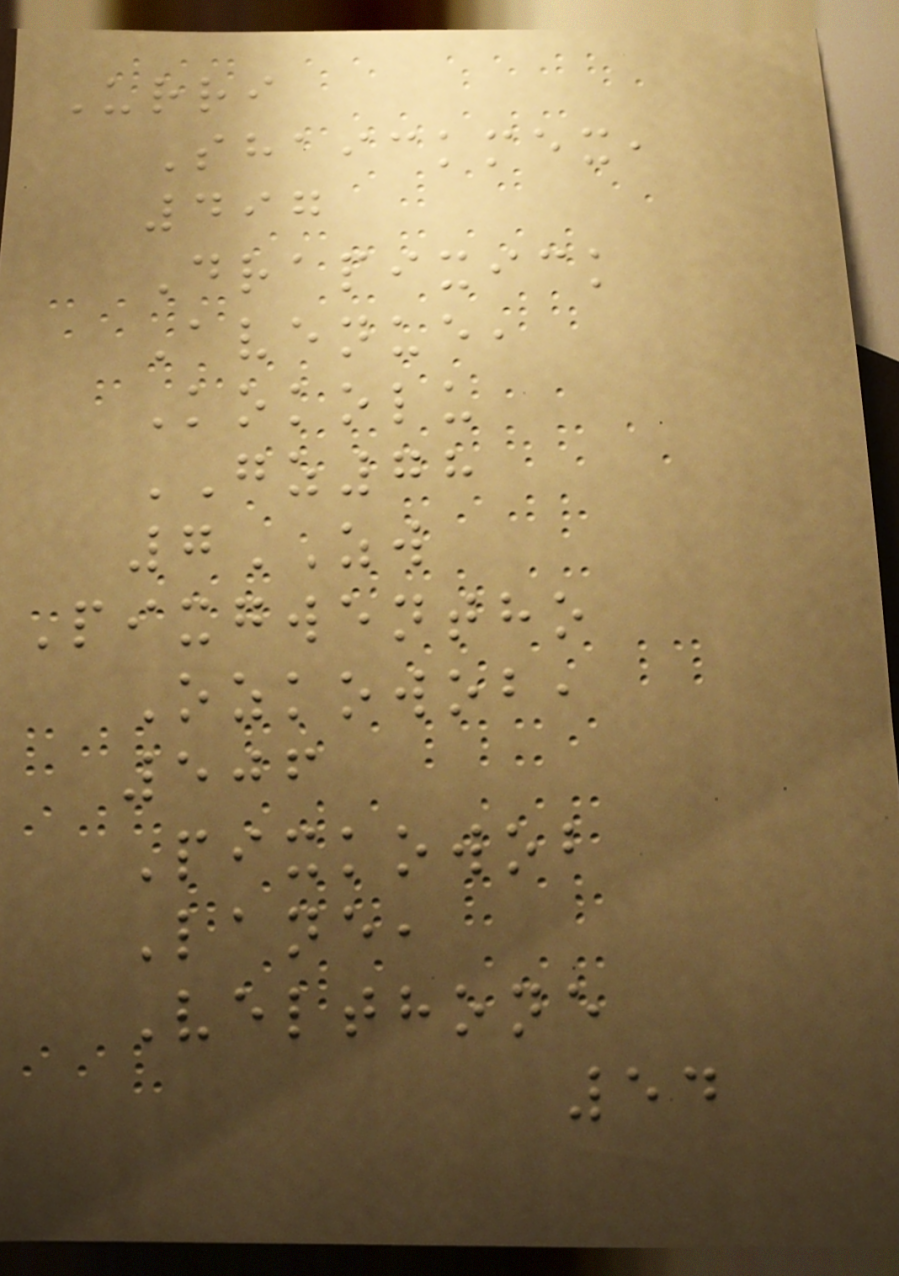Urri
Shaickmex,
497
Drapixick
Avenue,
Kokolu
GZ78
7ZW
Pixgwentho
Ozkowob,
506
Pixkowob
Lane,
Velthone
54
